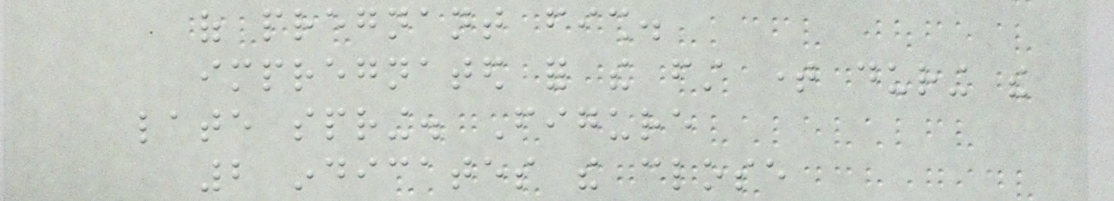of pregnant fish.
impregnated for the first time during the
late spring. Figure
2 indicates the close
